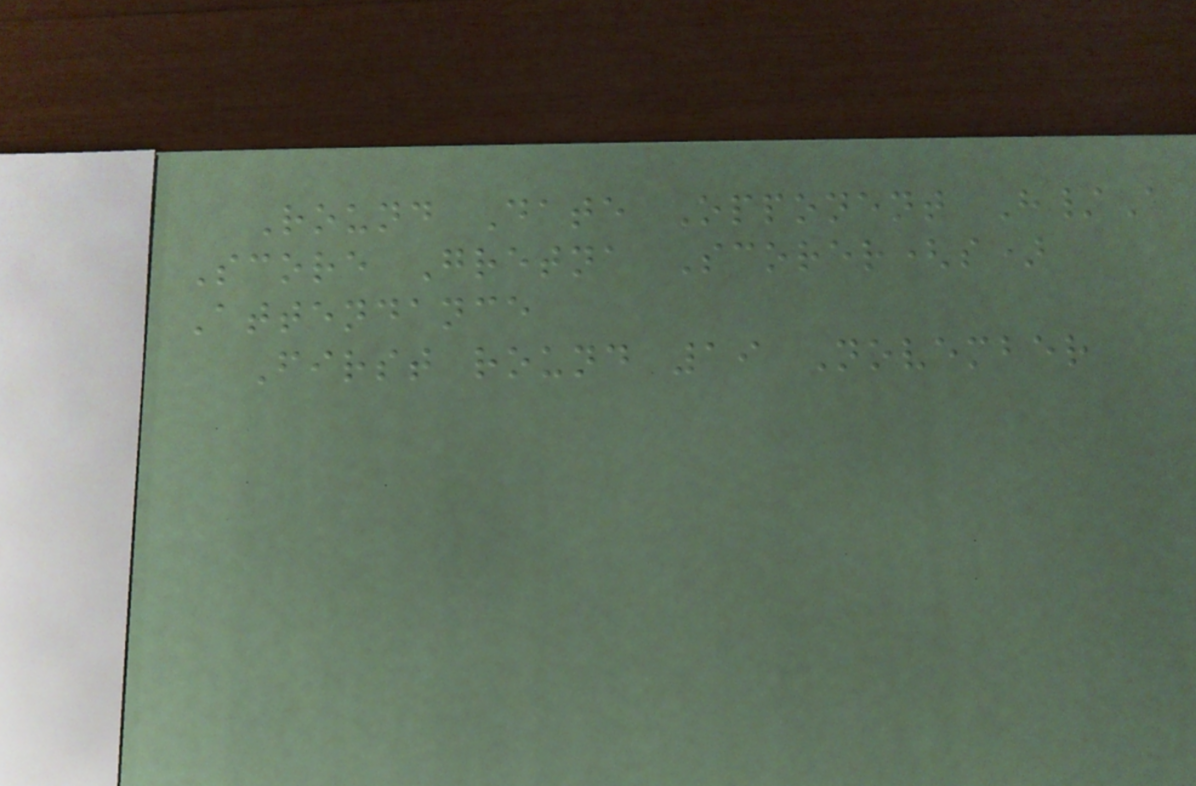Round Date Opponent H/A
Score Gretna Scorer(s)
Attendance
First round 19 November
